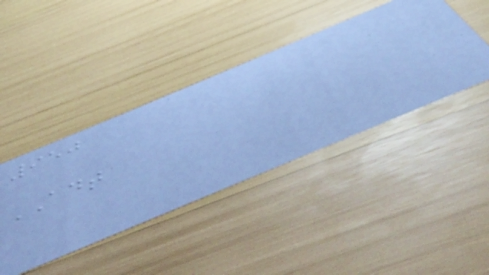950
ADT
